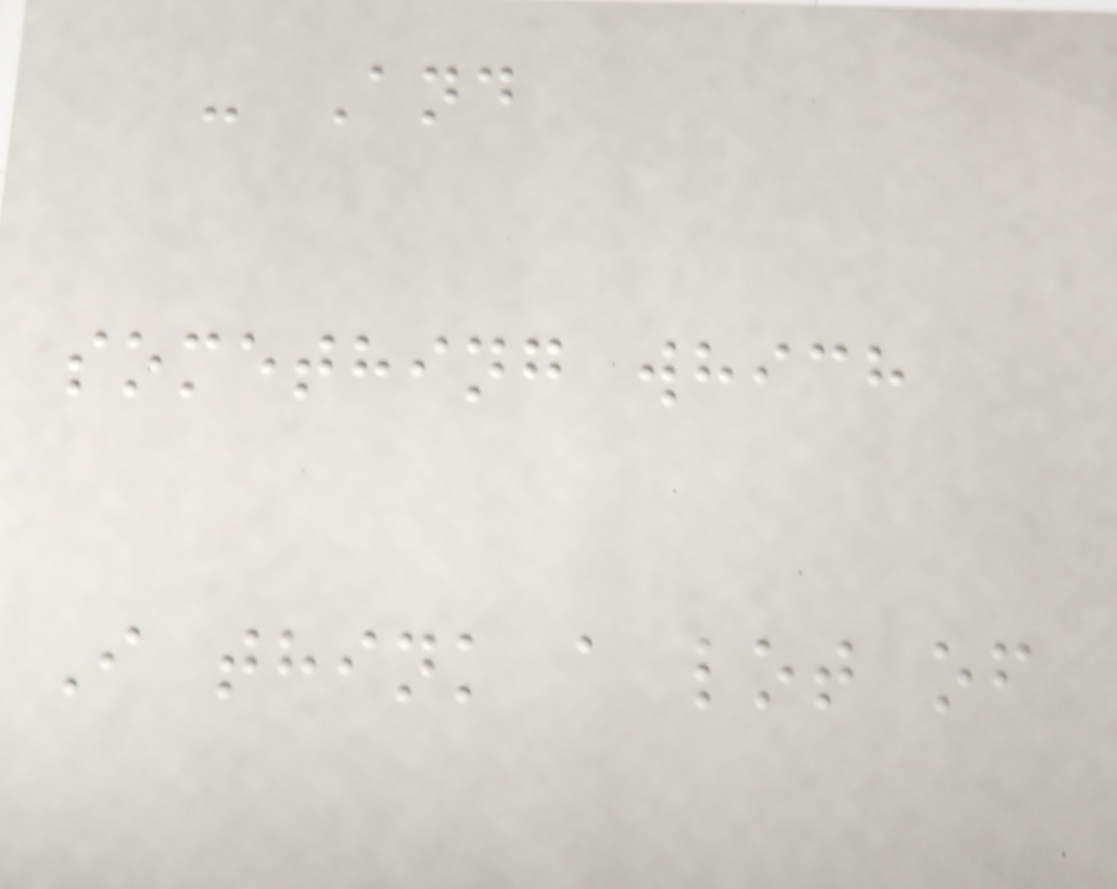- And
something which
I think a lot of
